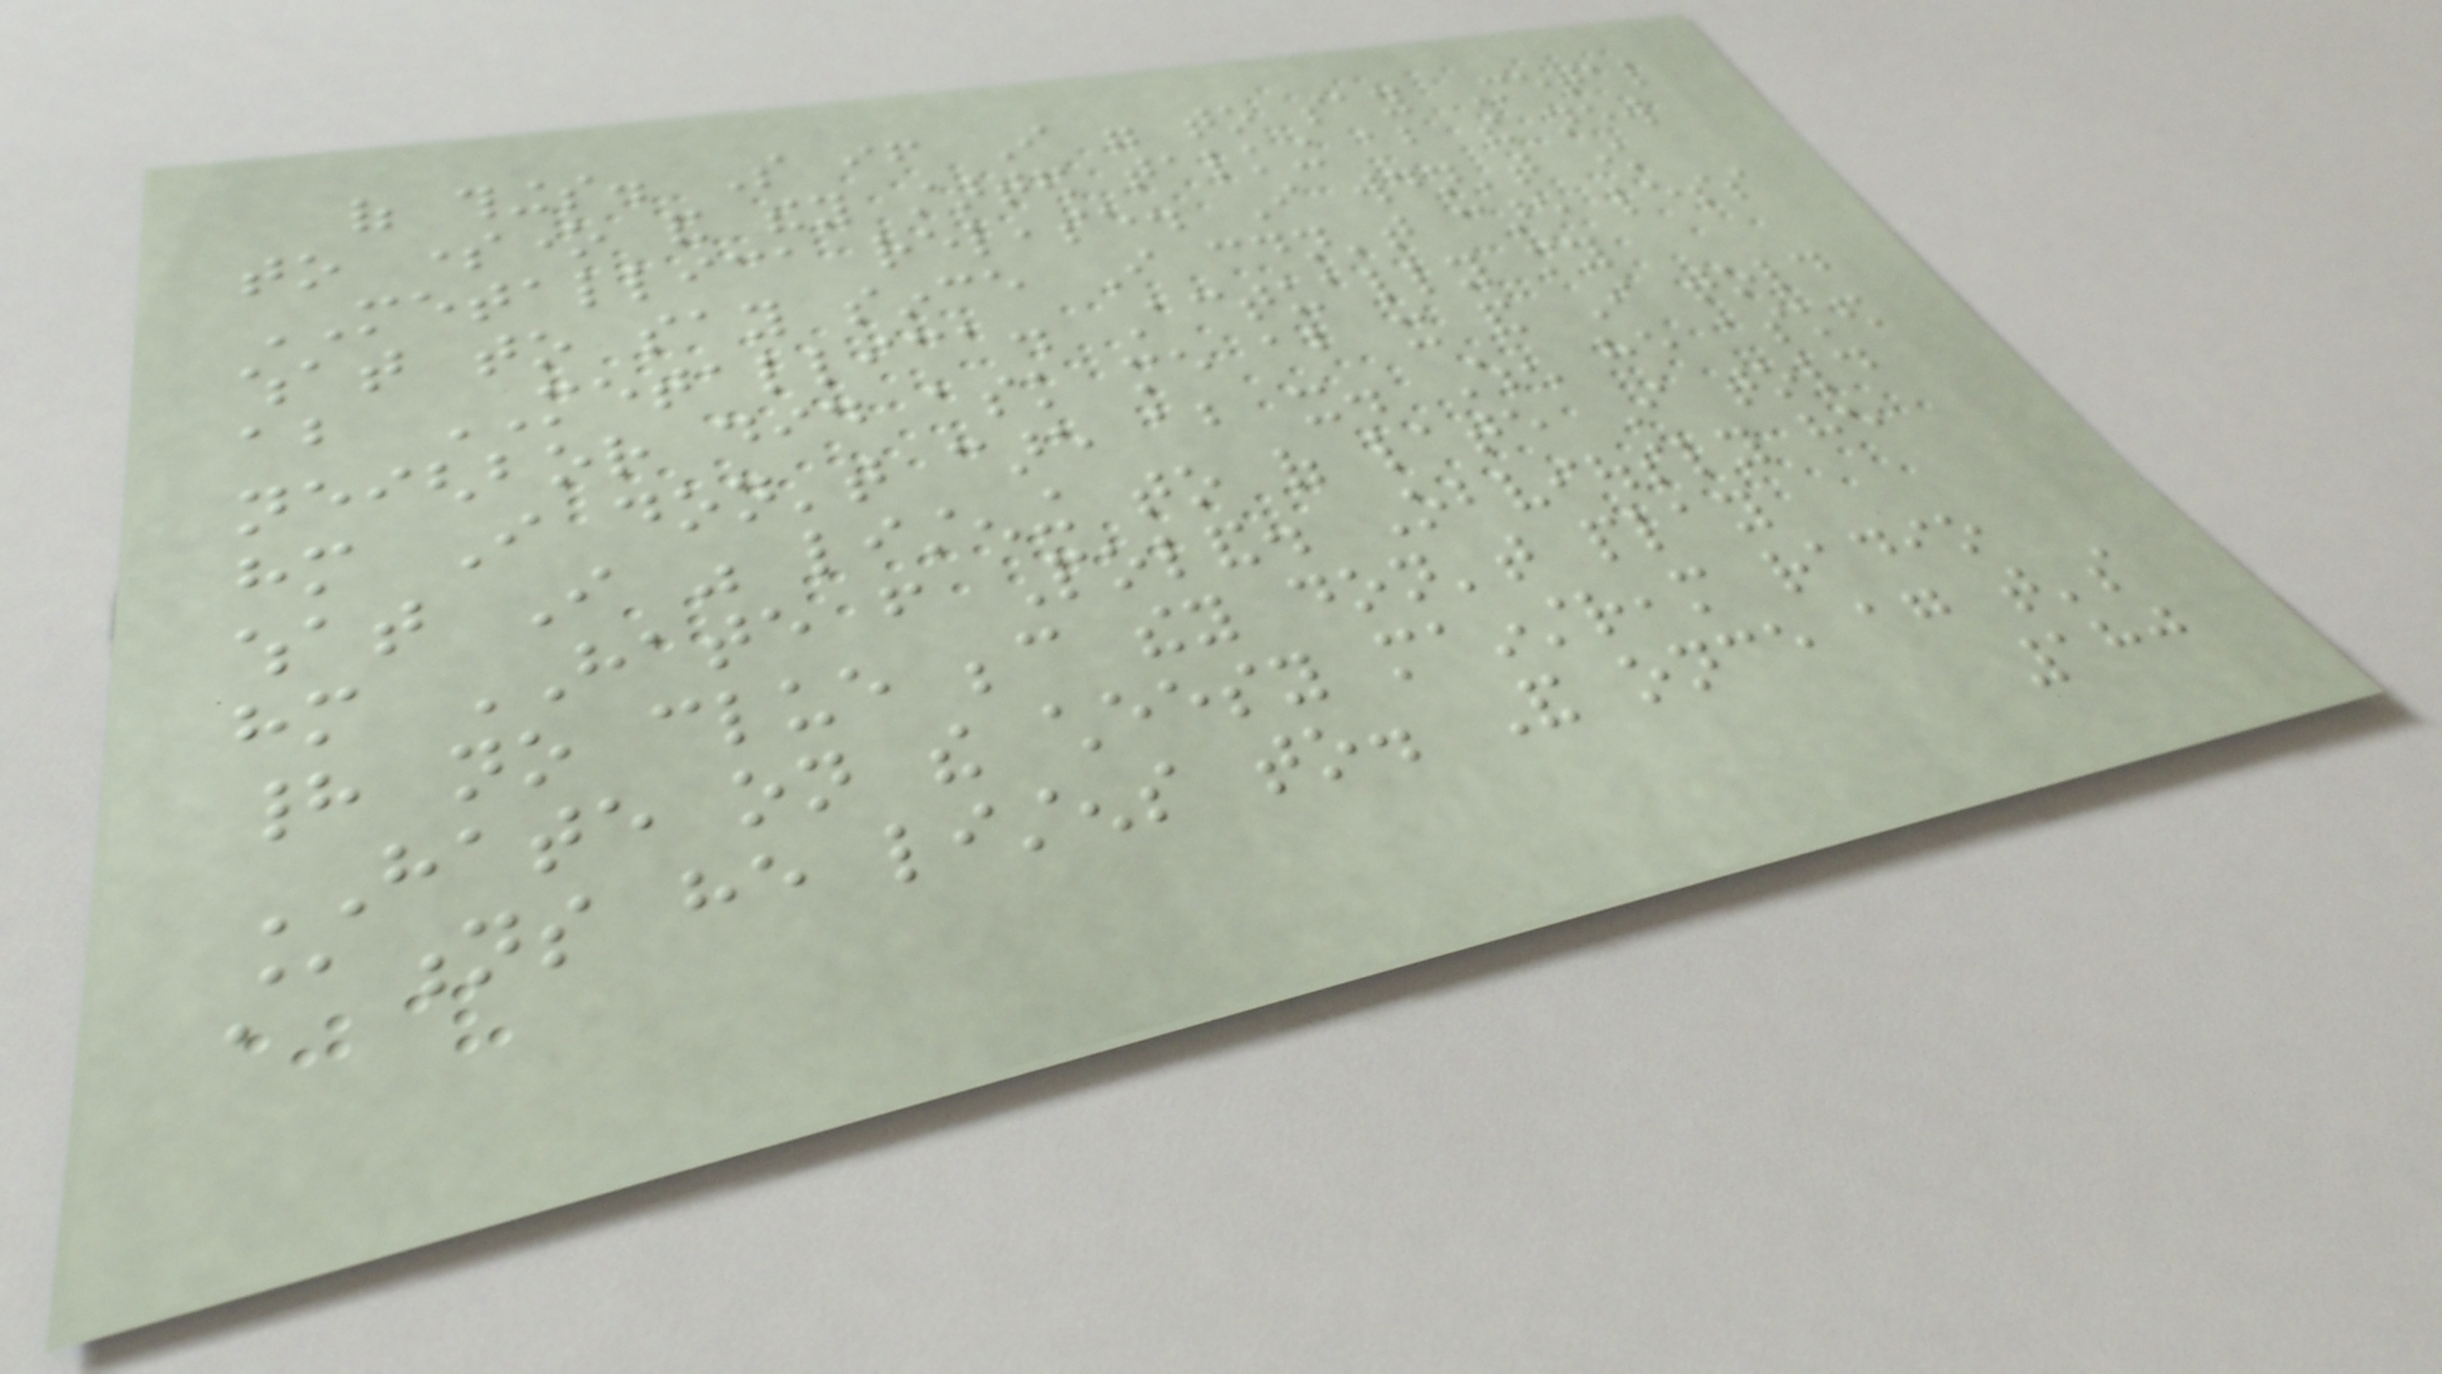of things. So if I were to say Metal
to someone and they started talking about the new
METALLICA release. I wouldn't know
what to say since I couldn't care less
about METALLICA. Actually my
neighbor did ask me about it and I told
him I don't care about it. When he asked
what I was listening to of late I told
him HATE from Poland. Obviously he
had no clue because they don't play
HATE on the cheesy mainstream radio
stations he listens to. And once again that's
180
